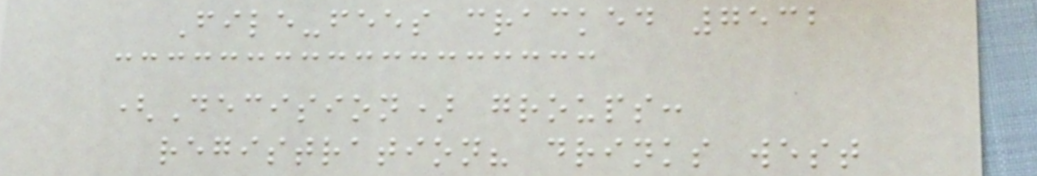File-fees cracked 7532
(Decision) groups:
registration? drinks west
